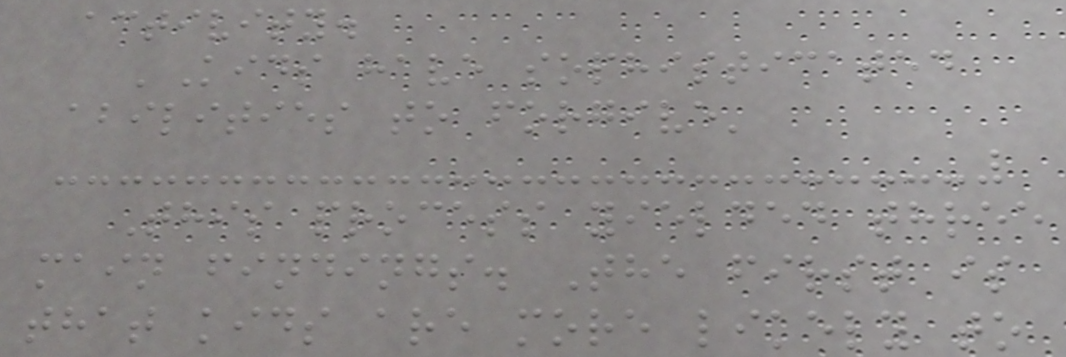activity.
'Kids have sophisticated
abilities to forgive'
This process yielded three
main findings. The first is
that kids are more likely to
